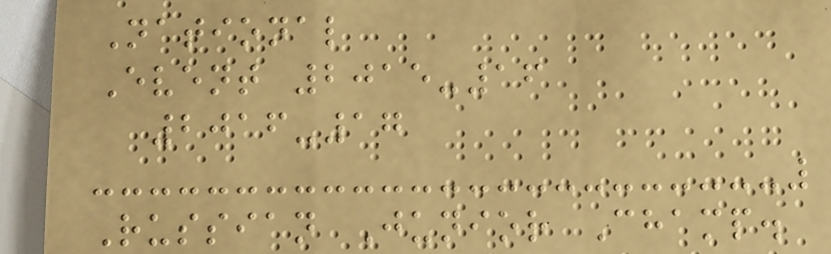National
Event 2015-16
2016-17
Russian Junior Champ.
